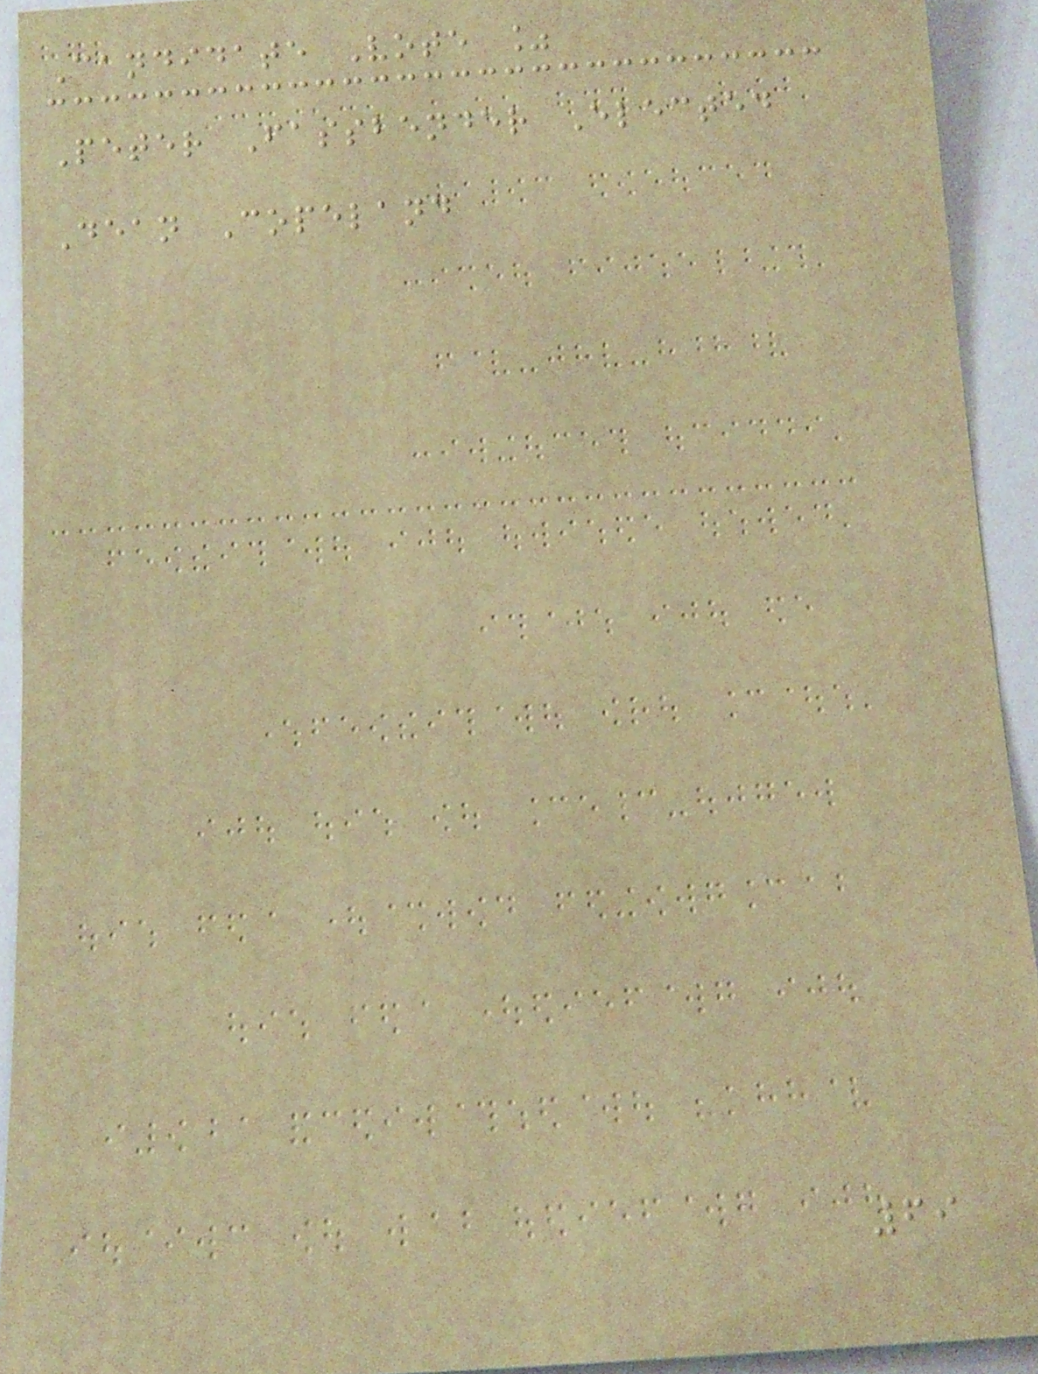Candidate Vote %
Peter Fassbender Elected
Dean Copeland
69
